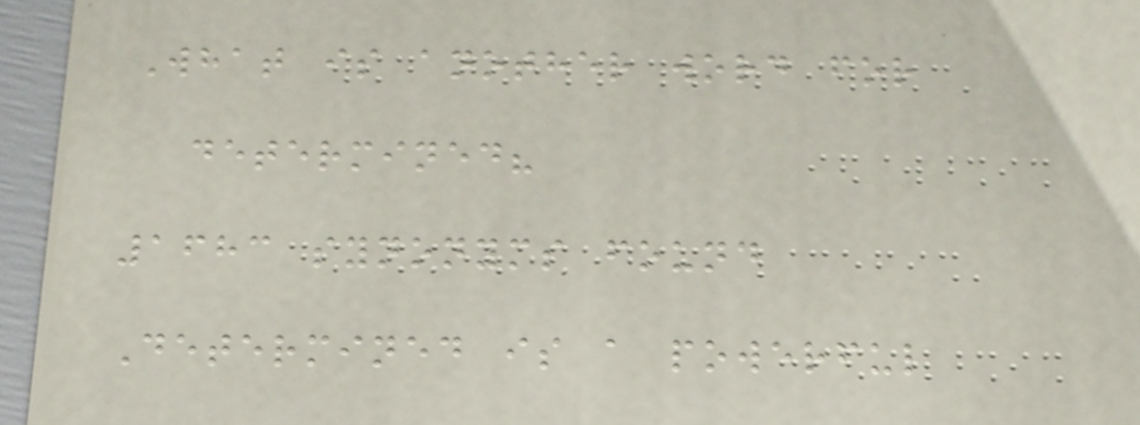What is another word for
determined?
1683 synonyms found
Determined is a powerful
